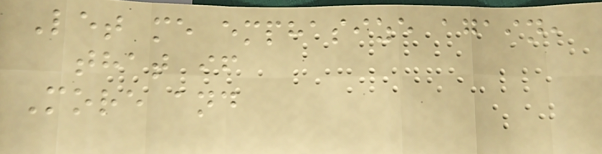Let me emphasize again,
that if
More and
